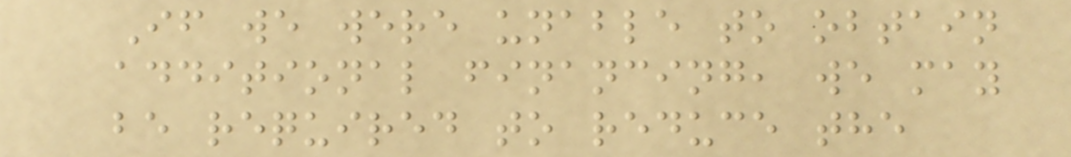If we were unable to obtain
additional financing, we may
be required to reduce the
